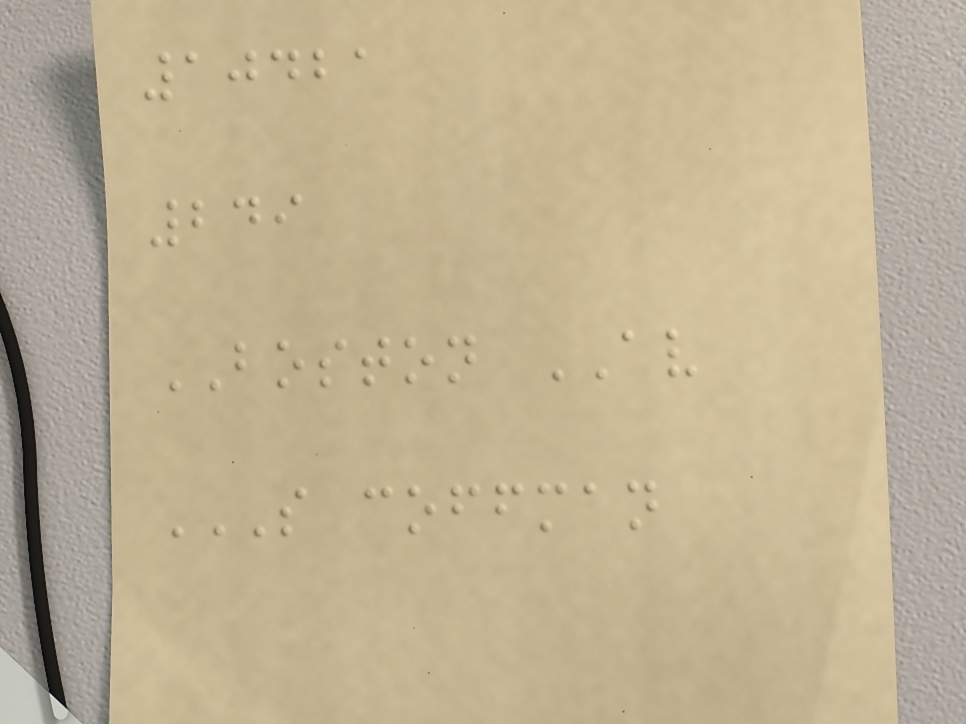10421
249
BOSTON AV
S COFFMAN
